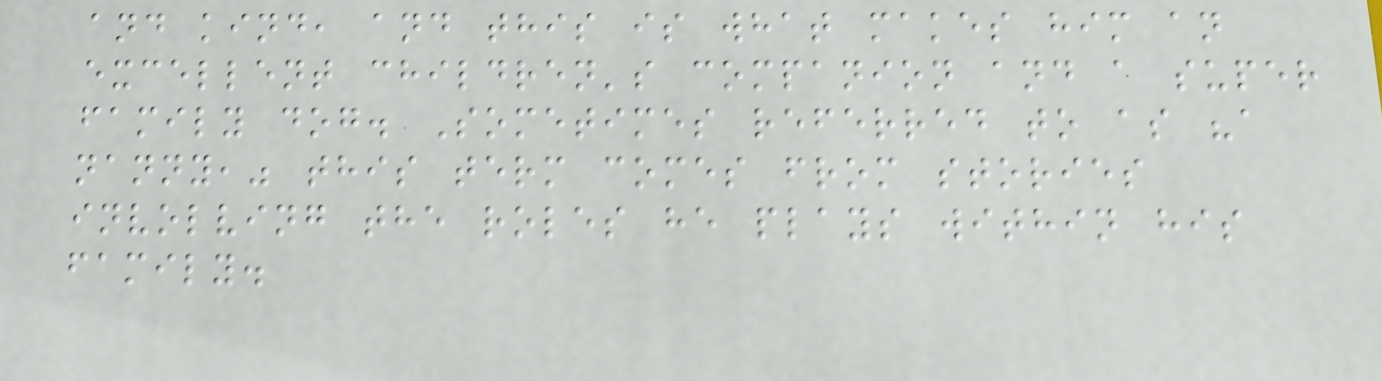and kind, and this is what makes him an
excellent children's companion and a super
family dog. Sometimes referred to as "a
nanny," this term comes from stories
involving the roles he plays within his
family.
